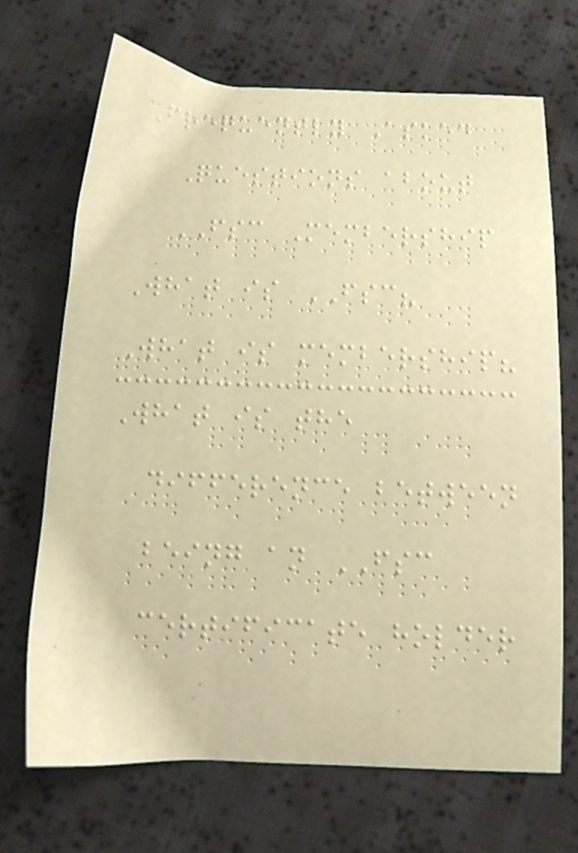Frequently Asked
Questions about
FSC Membership
What is FSC?
What is membership?
What is the
difference between
being an FSC
certificate holder
